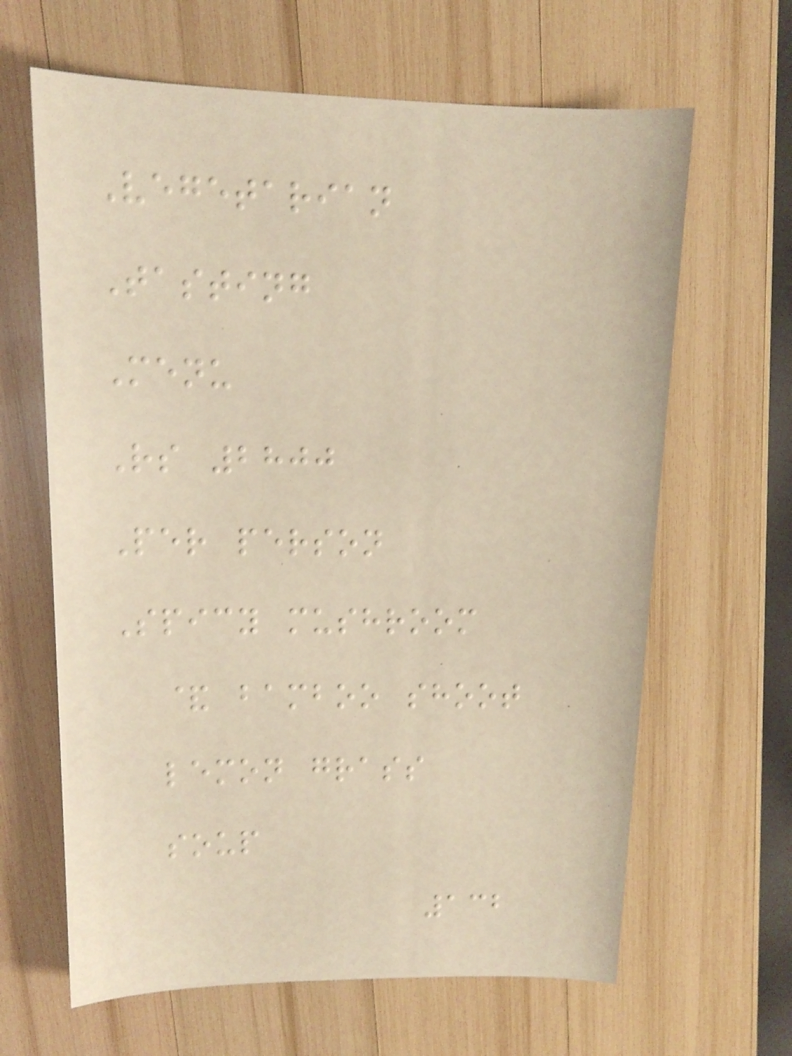Vegetarian
Tasting
Menu
Rs 2800
Per person
Spicy mushroom
& bamboo shoot
lemon grass
soup
132
